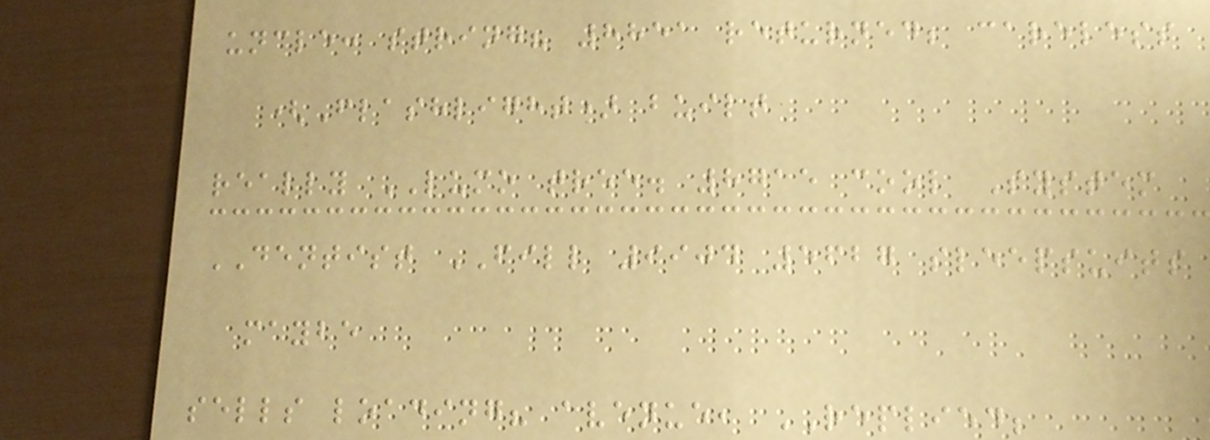uncle: string? 8851 returned; careless
(Flashlight) built
really LUMO tree. 8715 cool System
DENTIST FILL 9904 5627 sleepsuits
maybe
sells loading? avenue, REPLIED;
